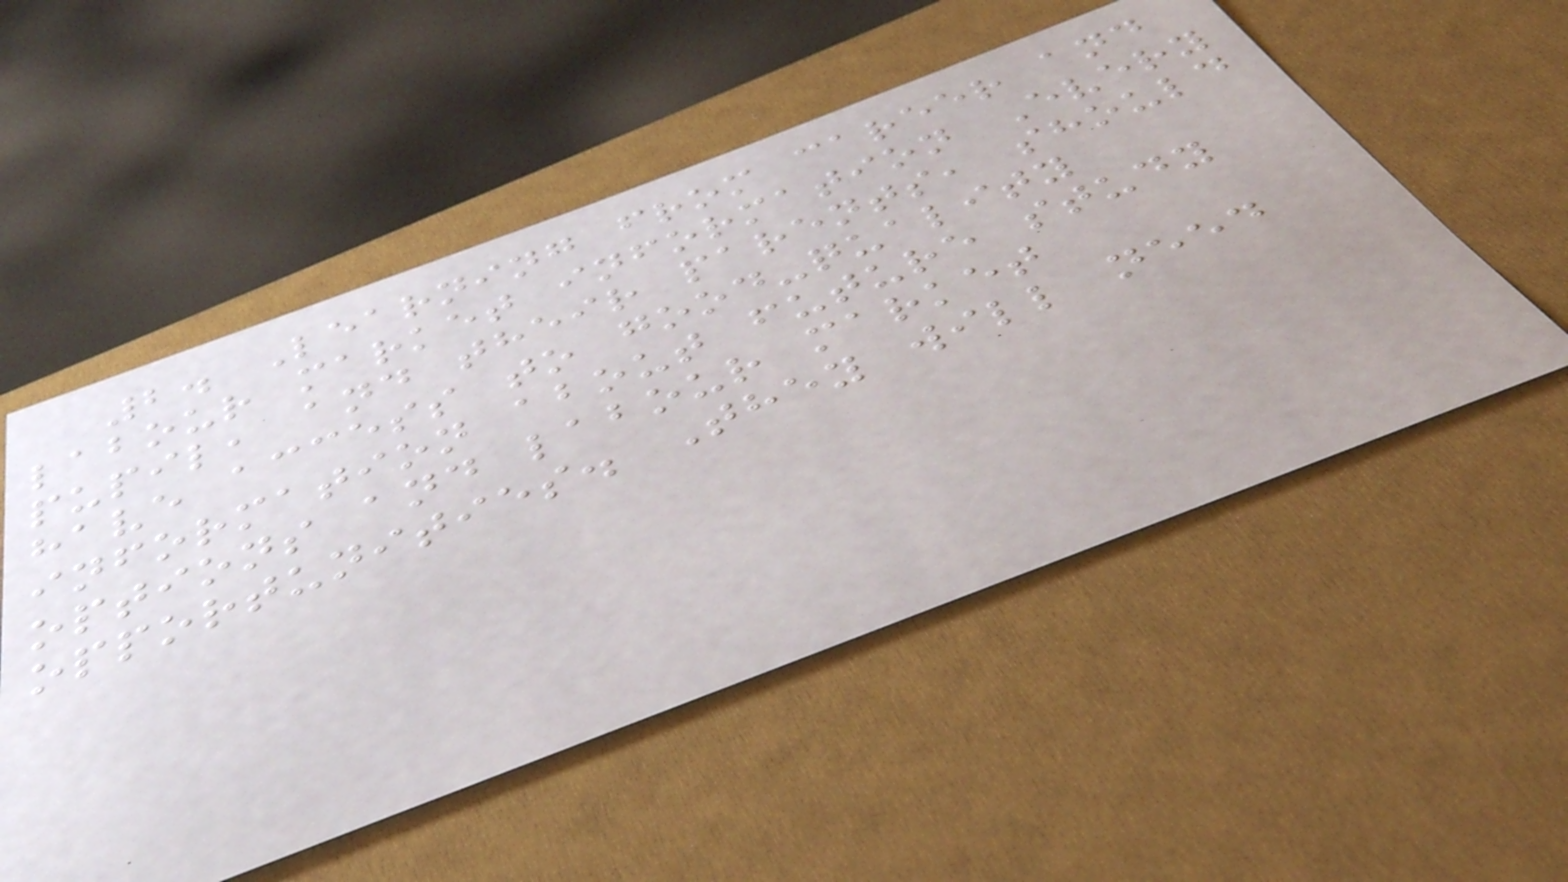2. Learning from career and
labour market information Every
pupil, and their parents, should
have access to good-quality
information about future study
options and labour market
opportunities. They will need
